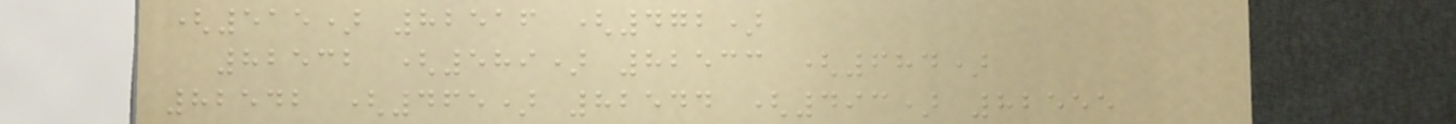(515) 82516 (472)
82532 (589) 82533 (684)
82542 (465) 82544 (493) 82555
